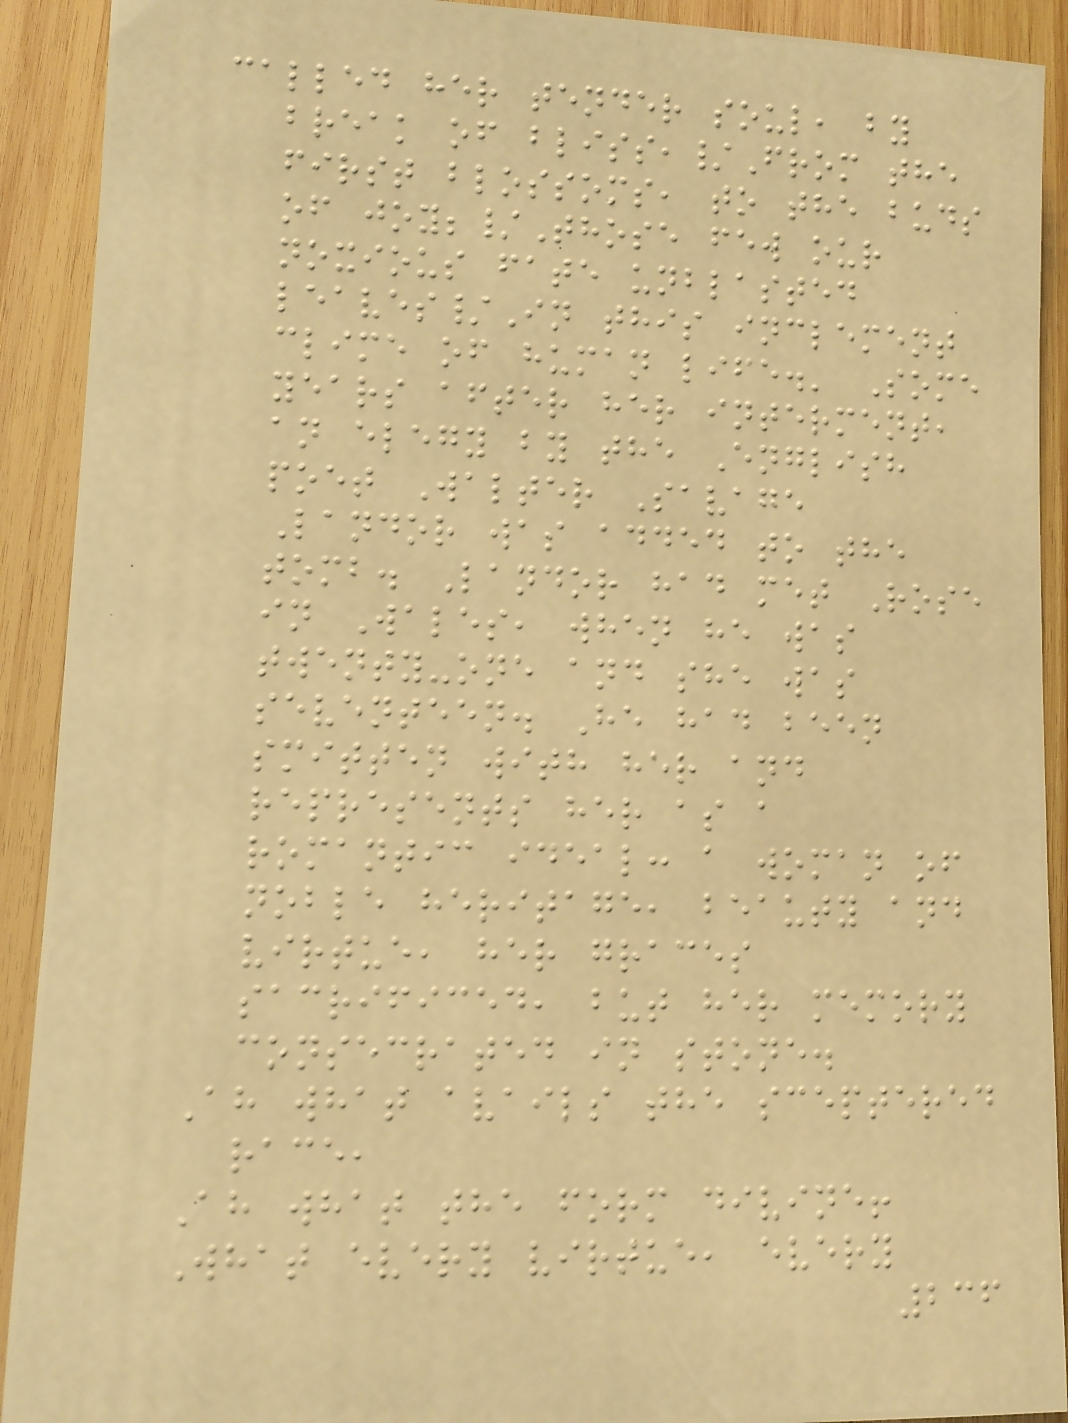called her tender soul, by
break of bliss,/From the
first blossoms, to the buds
of joy;/Those few our
noxious fate unblasted
leaves/In this inclement
clime of human life.' Some
years after her interment,
an elegy by the English
poet Walter Savage
Landor was added to the
tomb. Landor had met Rose
in Wales, when he was
twenty-one and she was
seventeen. He had been
smitten with her and
represents her as a
romantic ideal: a woman of
noble heritage, beauty and
virtue, her graces
sacrificed, but her memory
consecrated in stone.
Ah what avails the sceptered
race,
Ah what the form divine!
What every virtue, every
236
